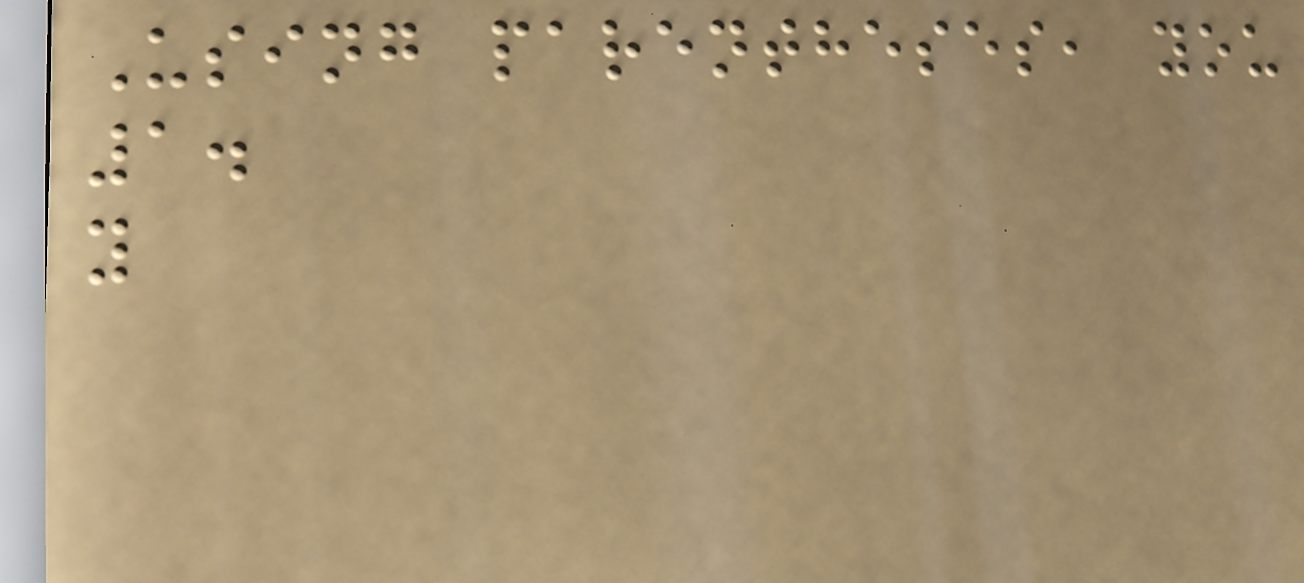Using parentheses, you
1.
y
